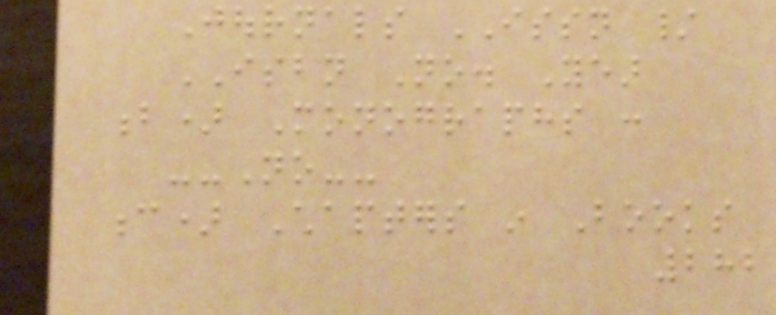Journals ISSN /
ISBN No. Year
b) Monographs :
--No--
c) Chapters in Books
282
